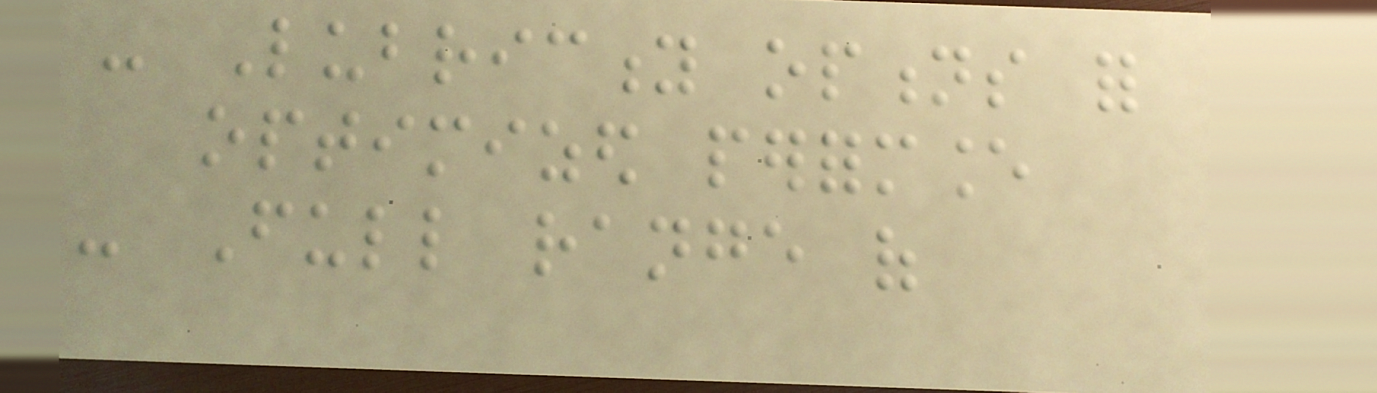- Lubricity options for
optimized performance
- Full range of
